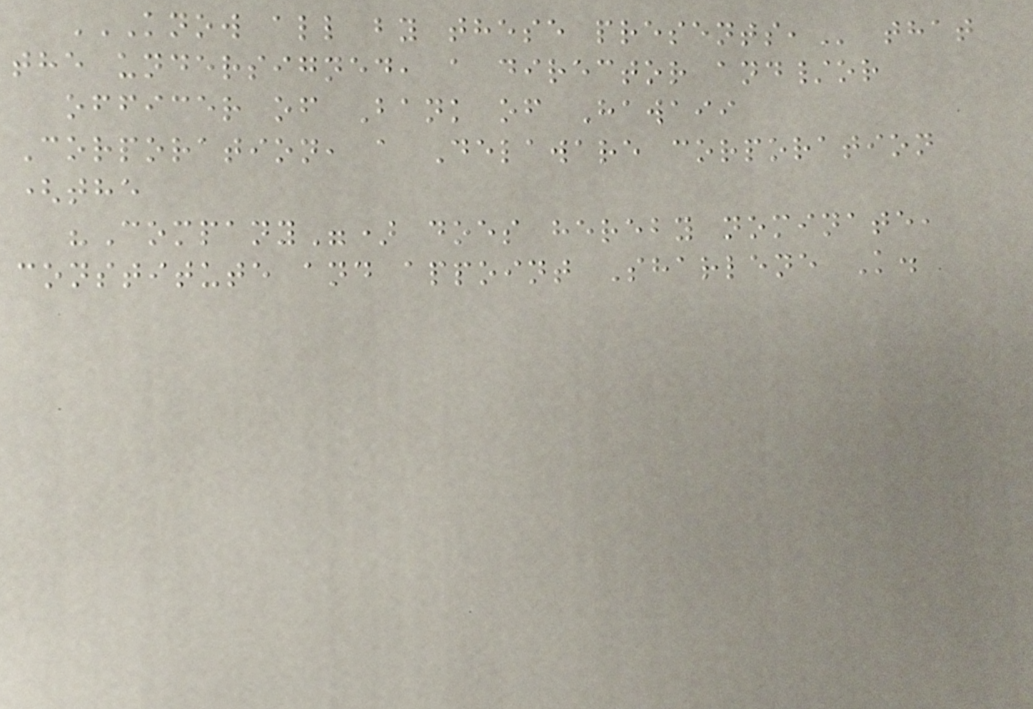KNOW ALL BY THESE PRESENTS, that
the undersigned, a director and/or
officer of Bank of Hawaii
Corporation, a Delaware corporation
(the
"Company") does hereby nominate,
constitute and appoint Sharlene K.
